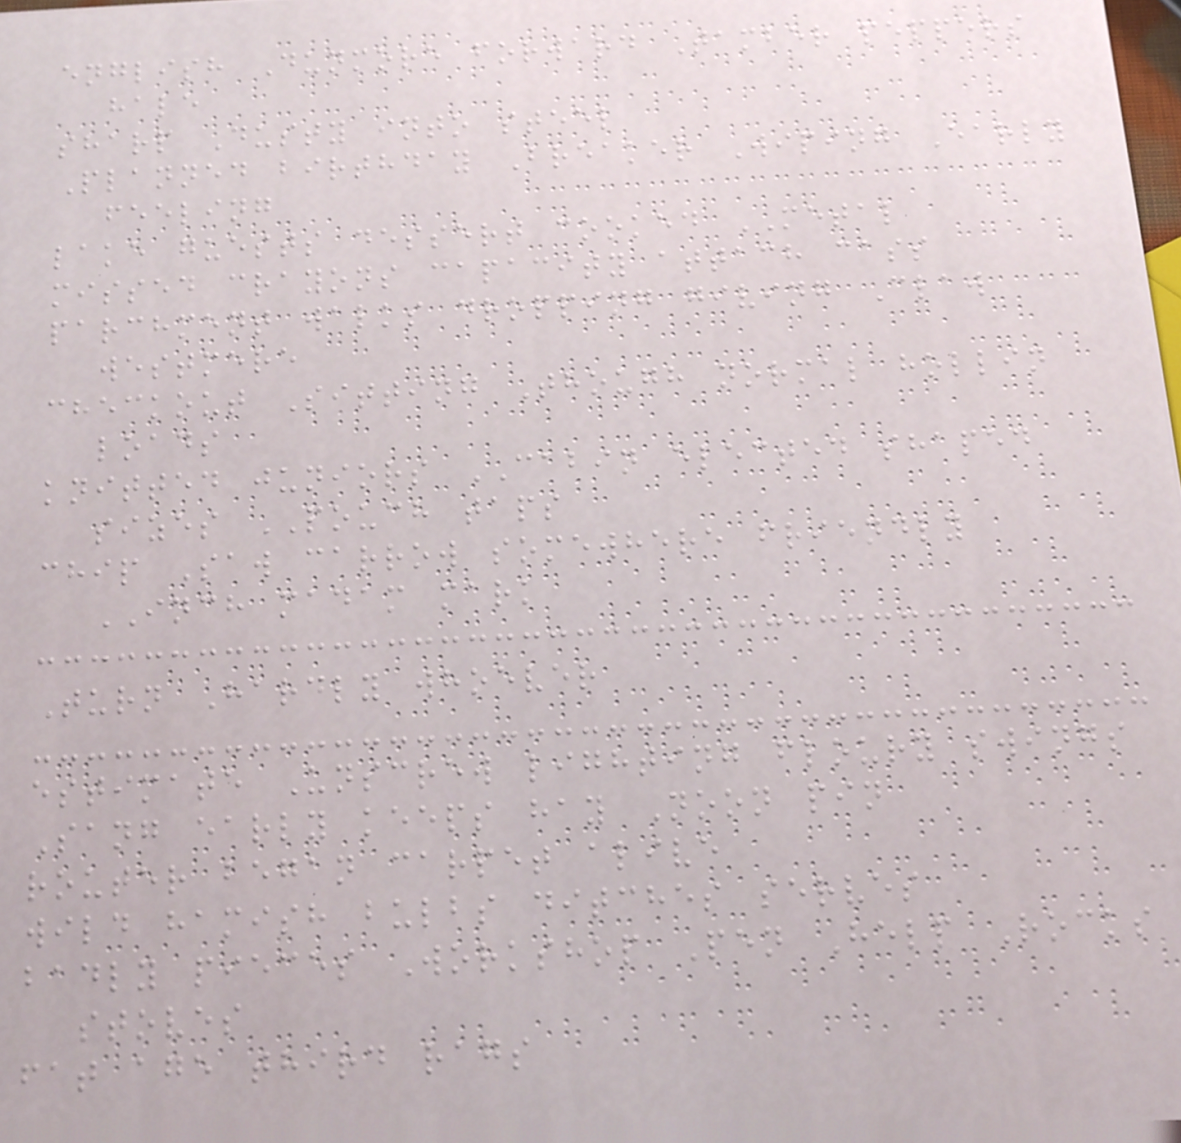english Dunmore forward Tamber peppers
hale
sharp Dusty into steel
Planned birthday Breaker Wiping Early
feeling
lake guests dessert cooked METAL
missed crayons capacity attach cass
parchment walks dropping giving Claw
westmere
checkout Sitting Though normal hollin
loads
knitted juniors CABIN elected shaped
sizes POUCH taps
chip Saw carrow somewhere friendly
INCH madam mark
Turn Hardly whoever
estimate Unscrew lighting floury swings
Sang early keeps hay Noon pin
router began carpet alive
wild hamish bulbs ditches serves
badly pieces Workshop Pen Help Rocks
stoves
fat age third rags
